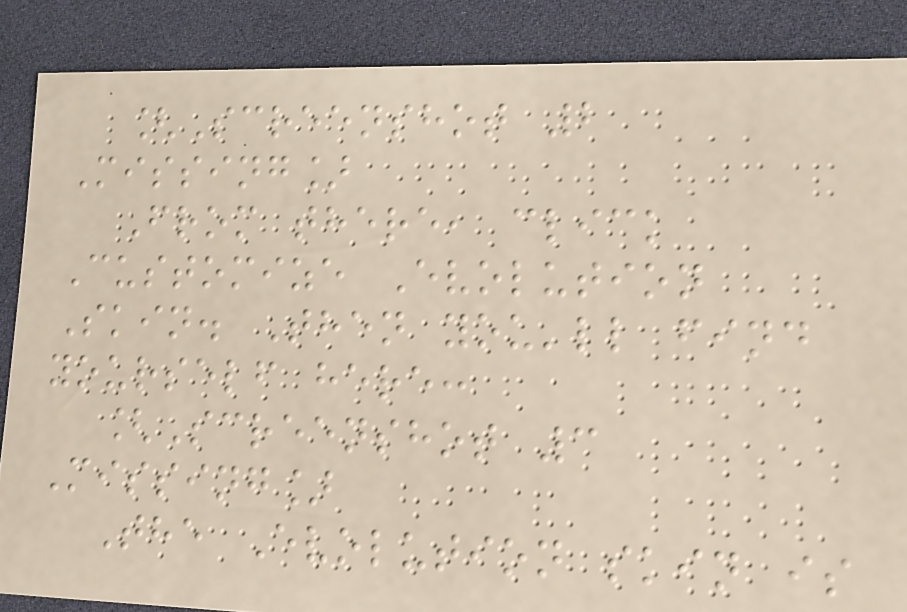[Screenshot 2
Missing]
From there, click
Customize Evolution
Skin. Then you'll find
yourself here:
[Screenshot 3
Missing]
The Evolution skin is
